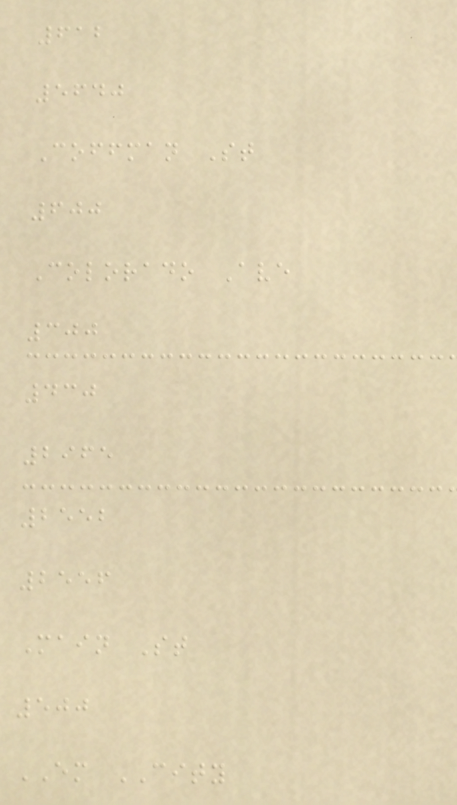612
5640
Coffman St
600
Colorado Ave
300
430
2965
2552
2556
Main St
500
EM CITY
